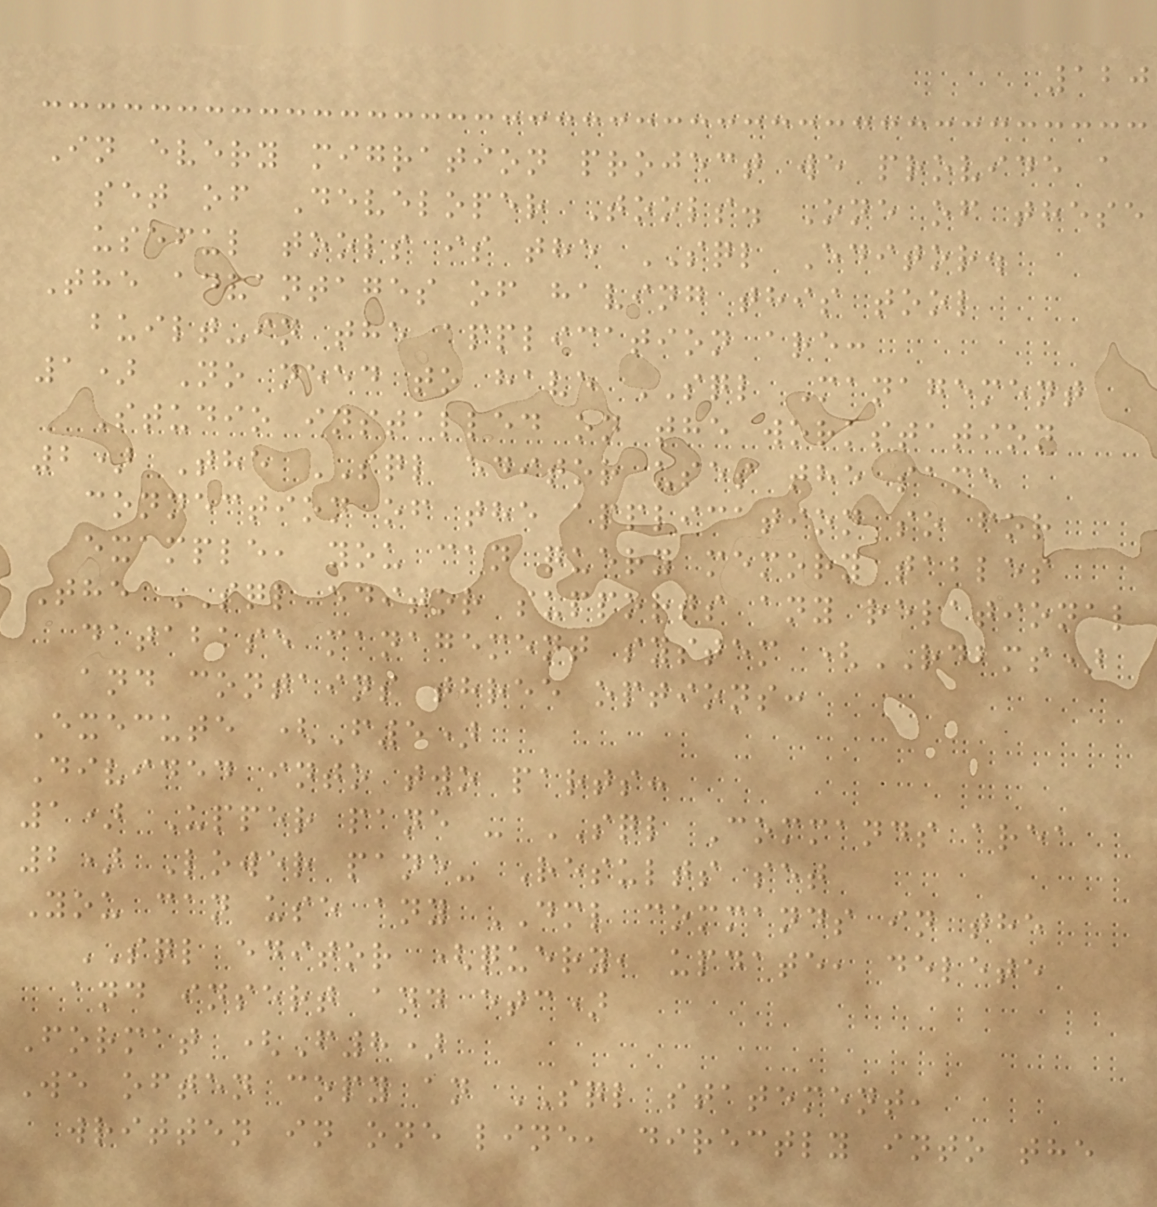120
In every migration project we provide a
set of Developer Tools. One of these
useful tools is the SQL Editor.
The advantages of having this tool
built-in the application are:
1) No need to have SQL Management
Studio installed on the workstation
2) The SQL editor uses the same
connection of the application so for
example, you can query memory tables
The SQL editor supports any relational
database management system (RDBMS)
and contains three options:
Execute (F5)
Divided into two parts:
1) Upper pane - SQL Commands area
2) Lower pane- Results set
You can use any DML commands in the
SQL editor (query, update, delete
and insert and etc)
Format (F8)
We often copy an SQL statement,
written in one line, directly into the
